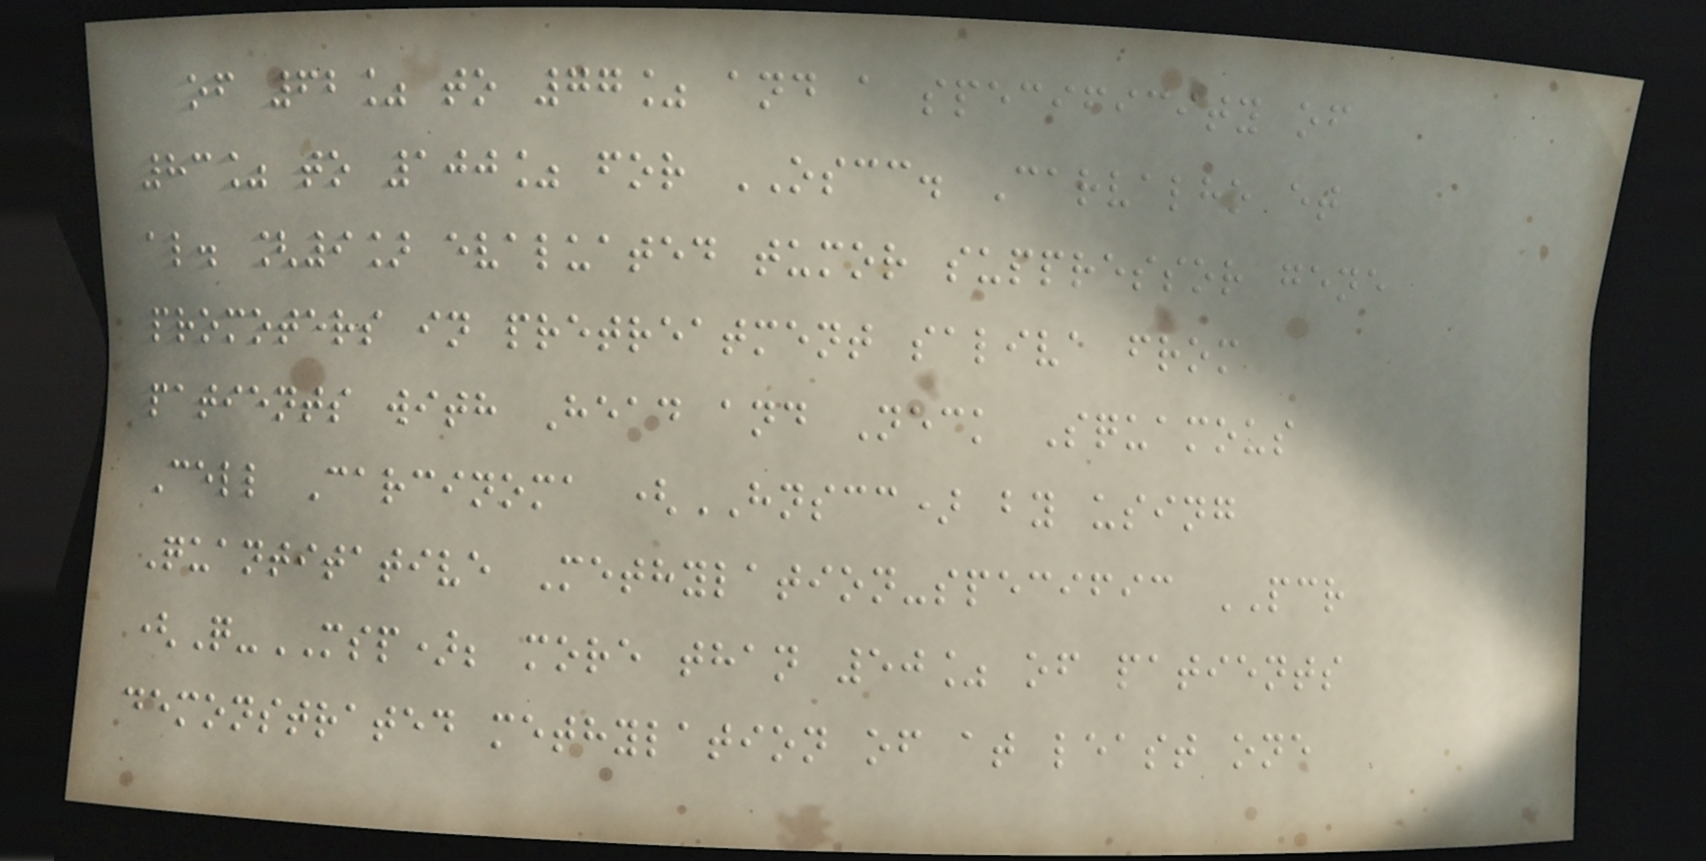of 62% to 77% and a specificity of
83% to 100% for OSCC. Carvalho et
al. [9] evaluated tumor suppressor gene
promoters in pretreatment saliva from
patients with Head and Neck Squamous
Cell Carcinoma (HNSCC) by using
Quantitative Methylation-specific PCR
(Q-MSP); more than 50% of patients
demonstrated methylation of at least one
